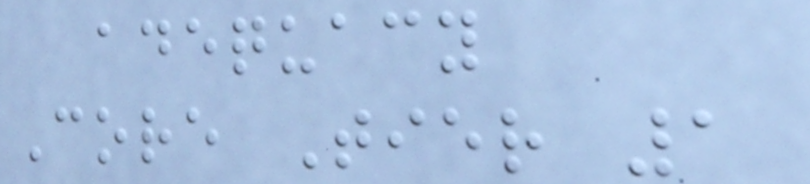adequacy
Core Tier 1
